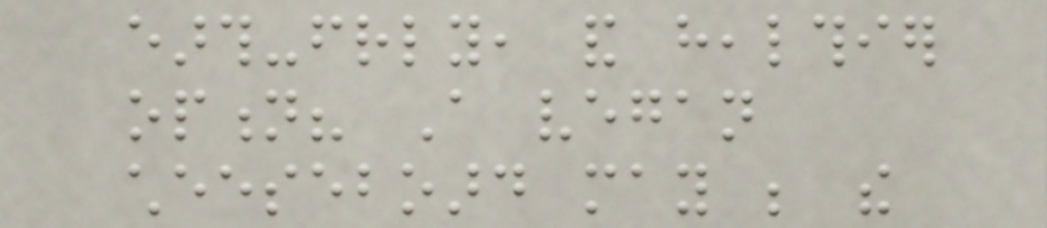earth-friendly, and healthier
option? A vegan
cheeseboard may be the
